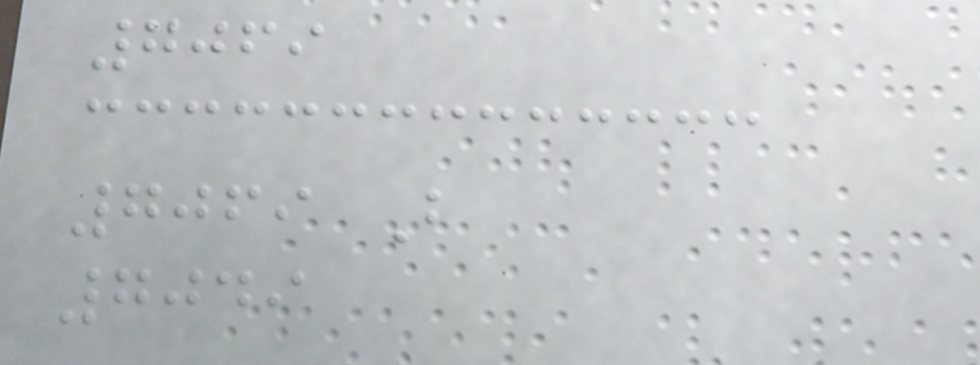7069
7069 B
7049
